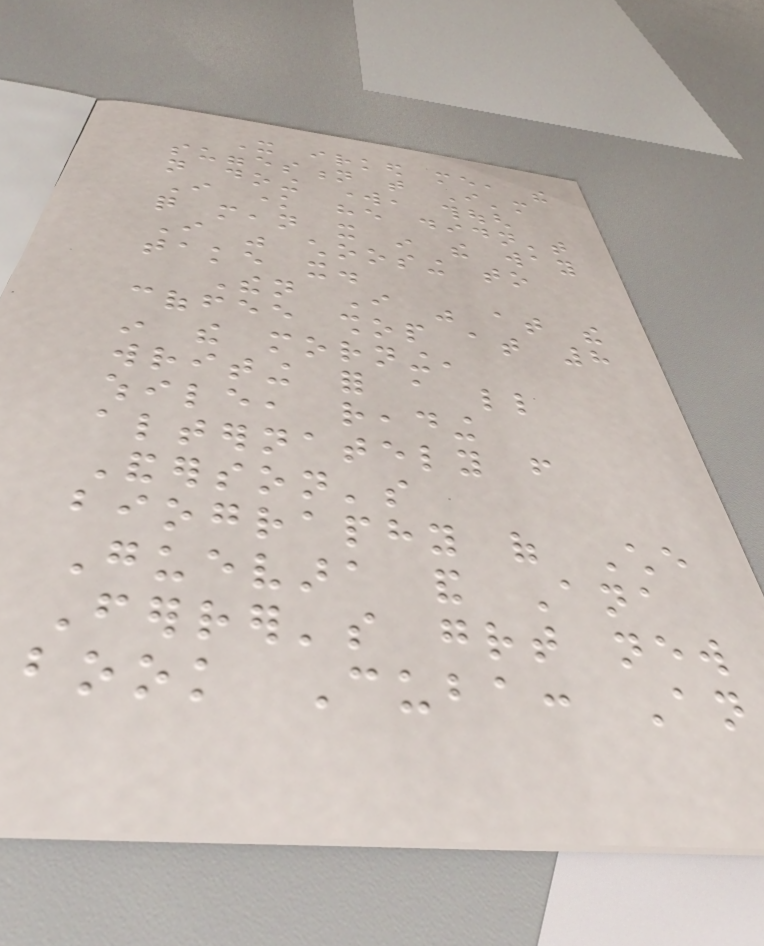It irked me, the
suggestion that I'm
not doing work, though
I know he didn't
quite mean it in the way
I was choosing to
take it.
Then I was at the
coffee shop at 8
in the morning,
writing for a little
while, reading
alternately from
Anderson's
biography of Che
Guevara and Ana
Ferrer's great new
book Cuba: An
